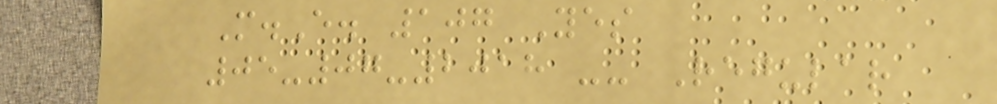M.E. 107 Yes
05-07-2018 -- Regular
